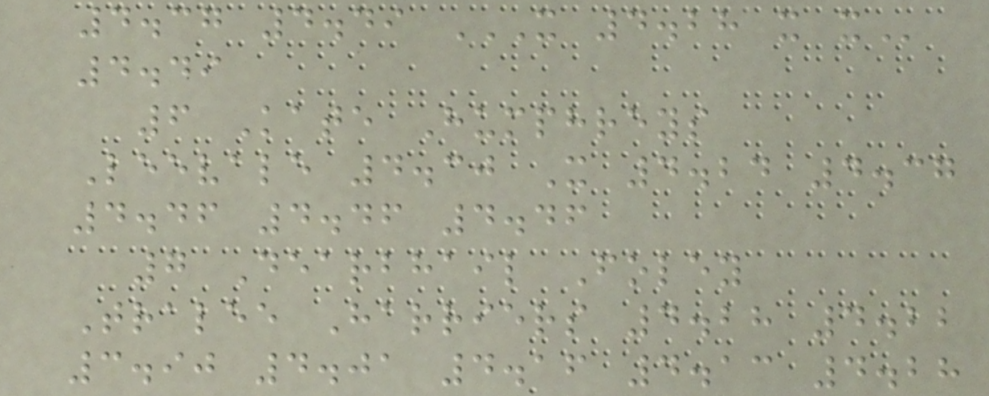4.37 4.49 X 4.28 X X
4.49
6 Kate Humphreys
Leevale 4.30 X 4.24 4.37
4.46 4.46 4.46
7 Dearbhail Foley
Tralee Harriers 4.28 4.22
3.90 4.01 4.16 4.13 4.28
